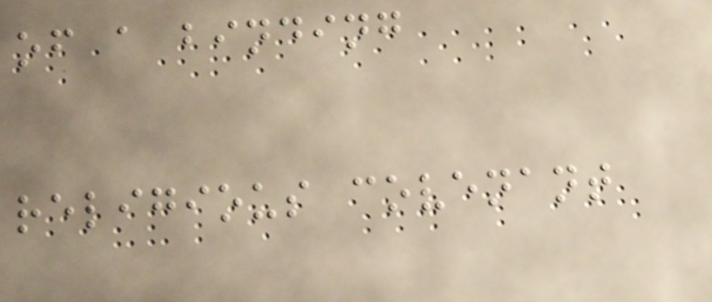of a binding
religious covenant
